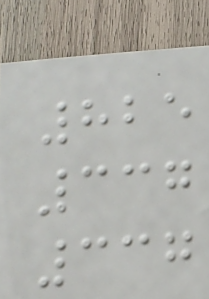825
337
337
